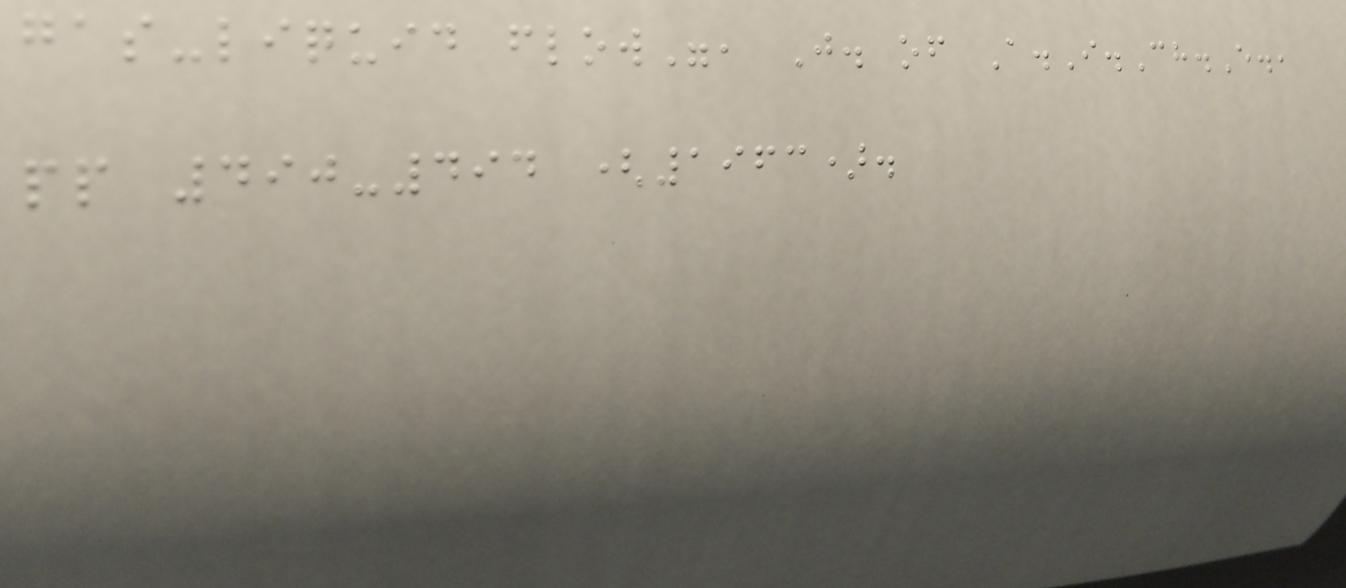gas-liquid flow", J. of A.I.Ch.E.,
pp 490-494 (1963).
